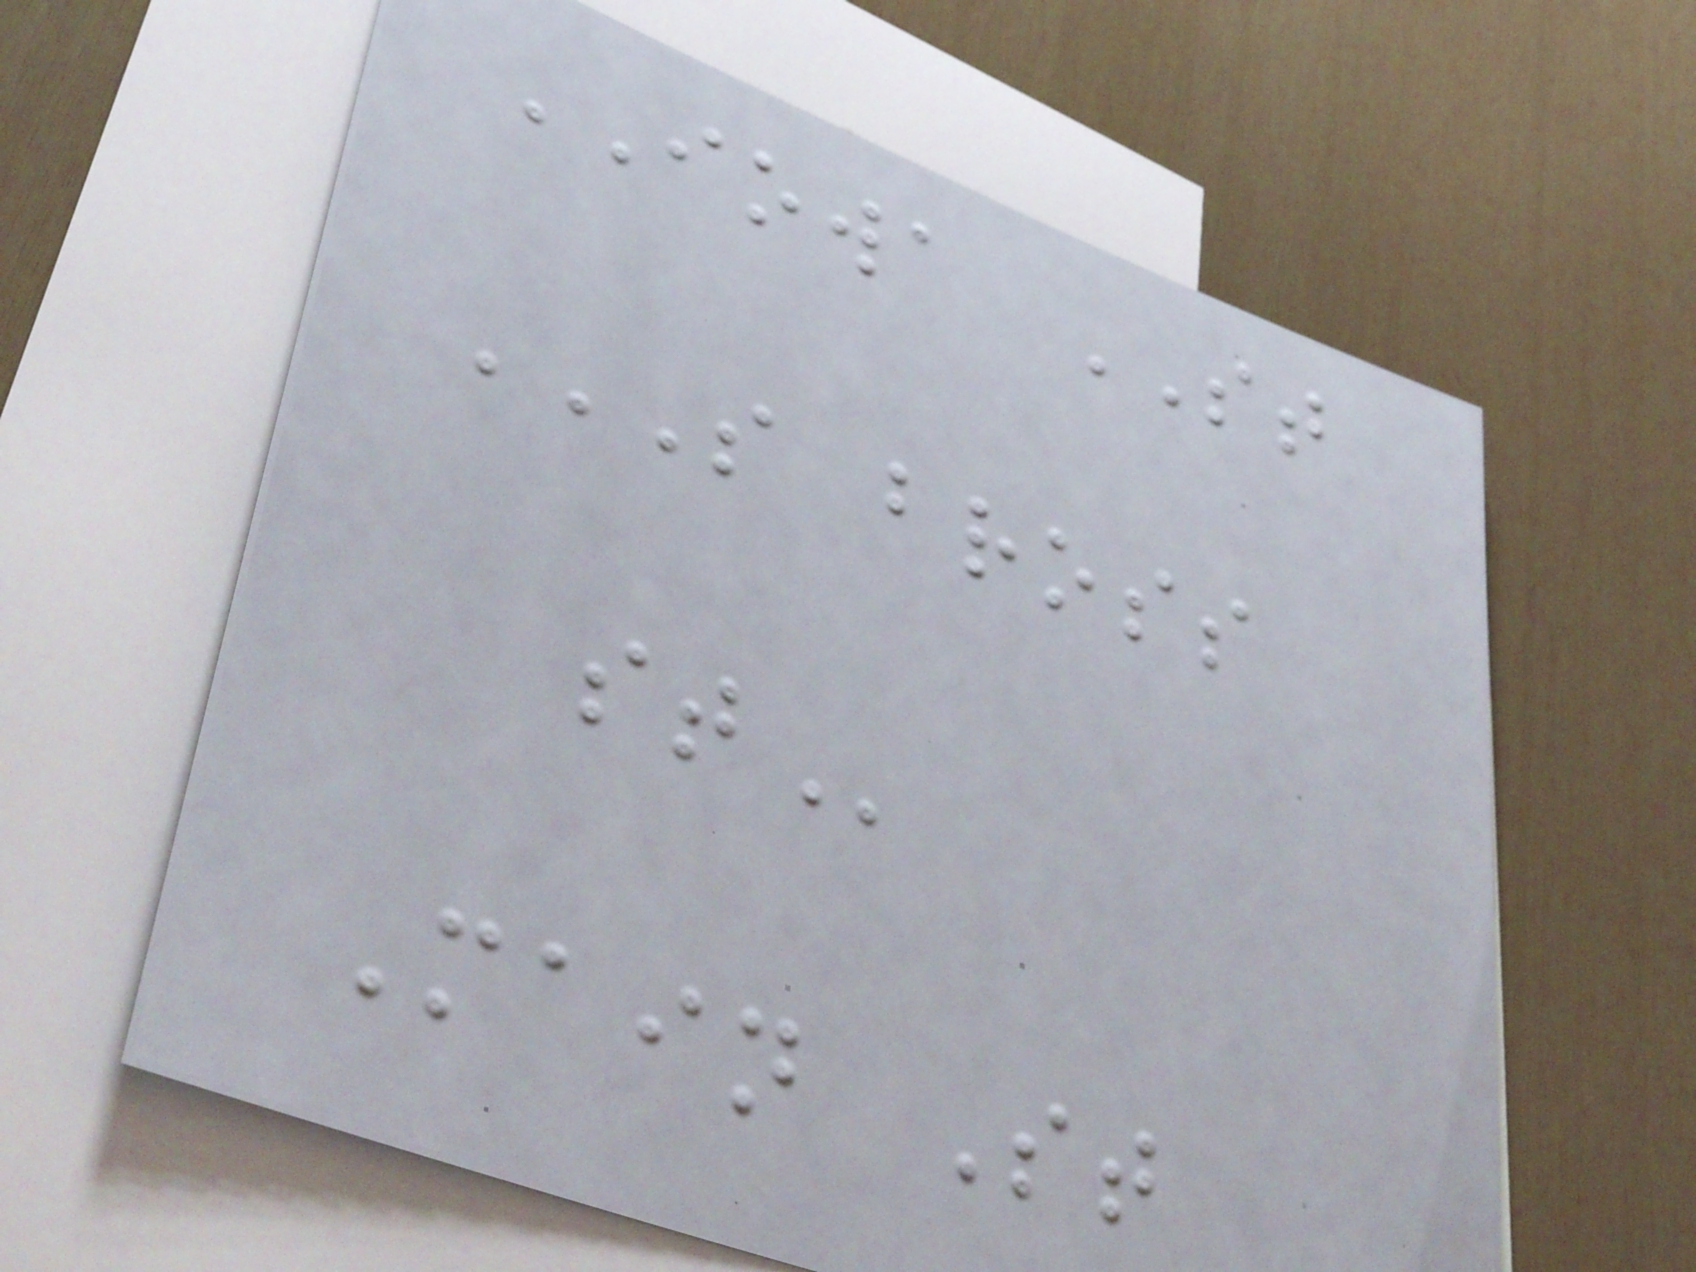IOWA ST
S BROSS
ST
Main St
